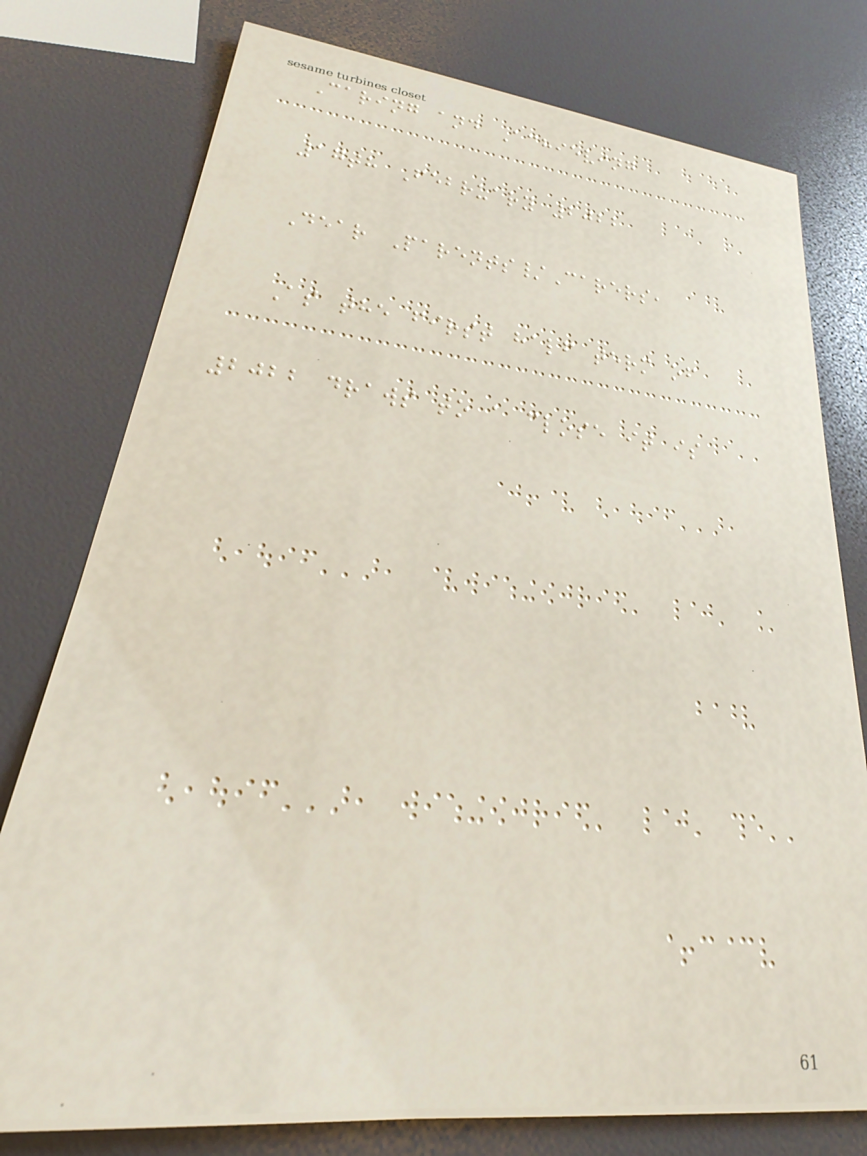Caring and Achieving
17th February 2022
Dear Parents/Carers,
As the first half term of
2022 draws to a close it is
